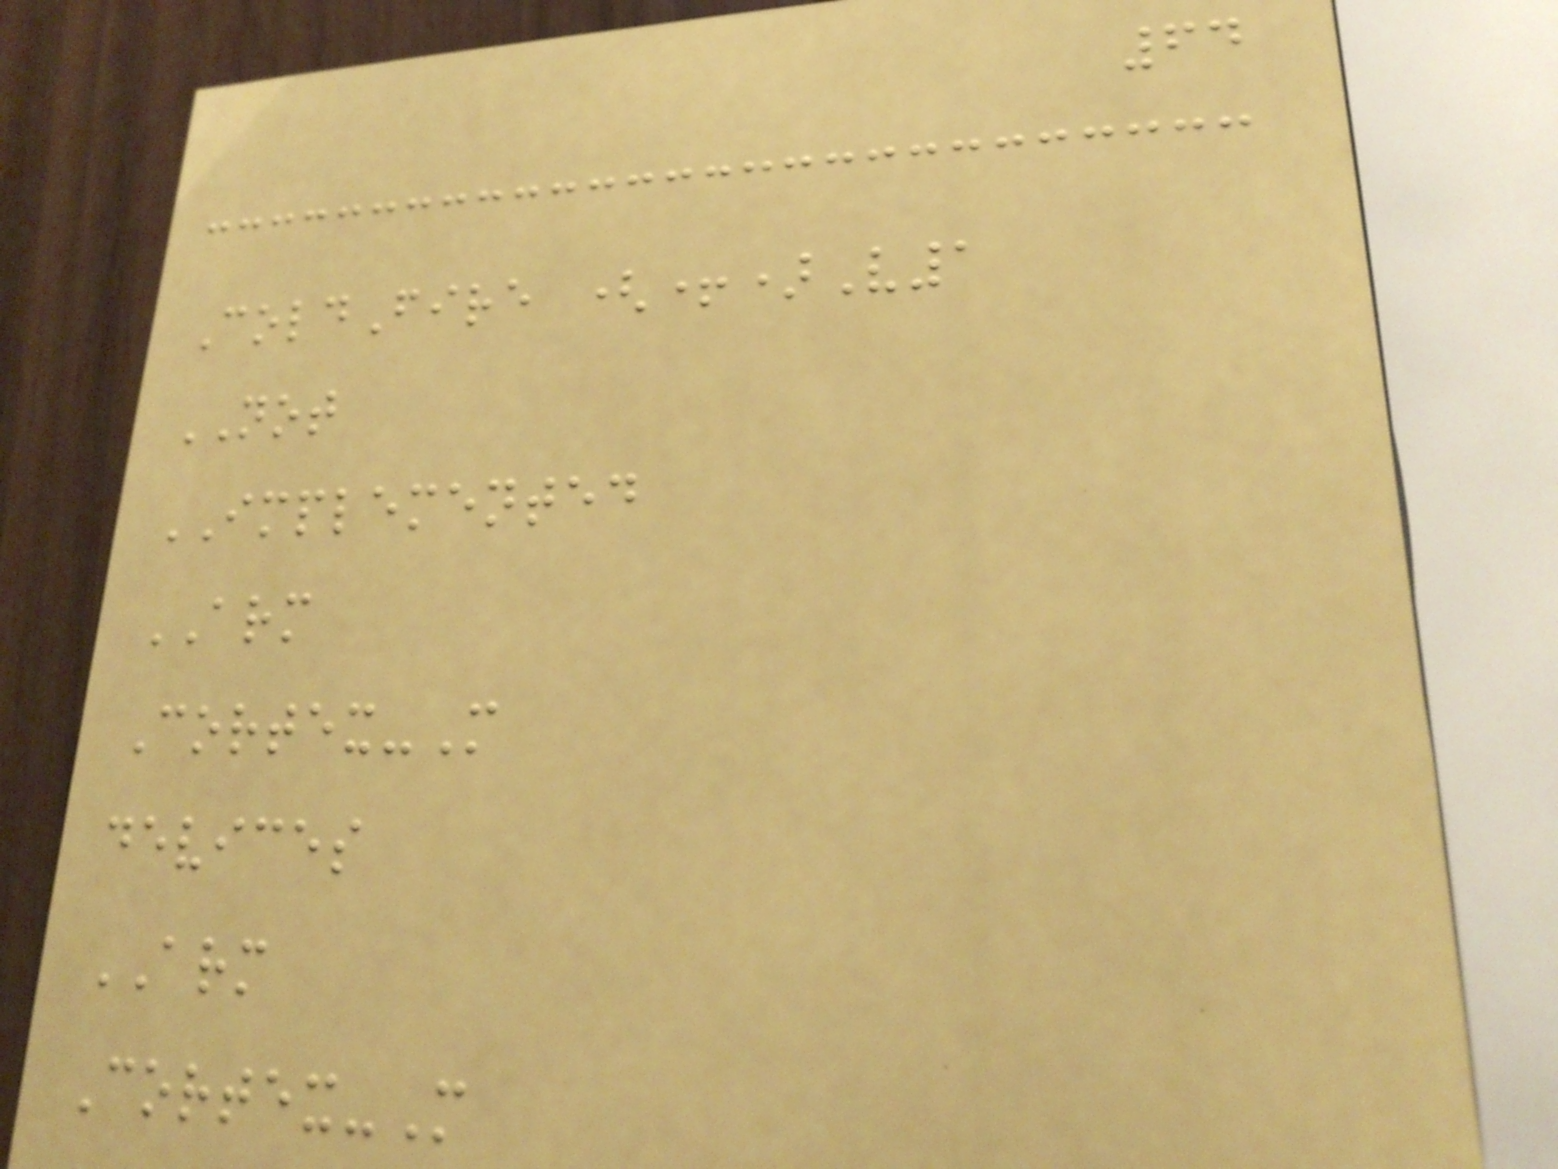64
ColdFire (+)V1
NOT
IMPLEMENTED
ARM
Cortex-M
devices
ARM
Cortex-M
